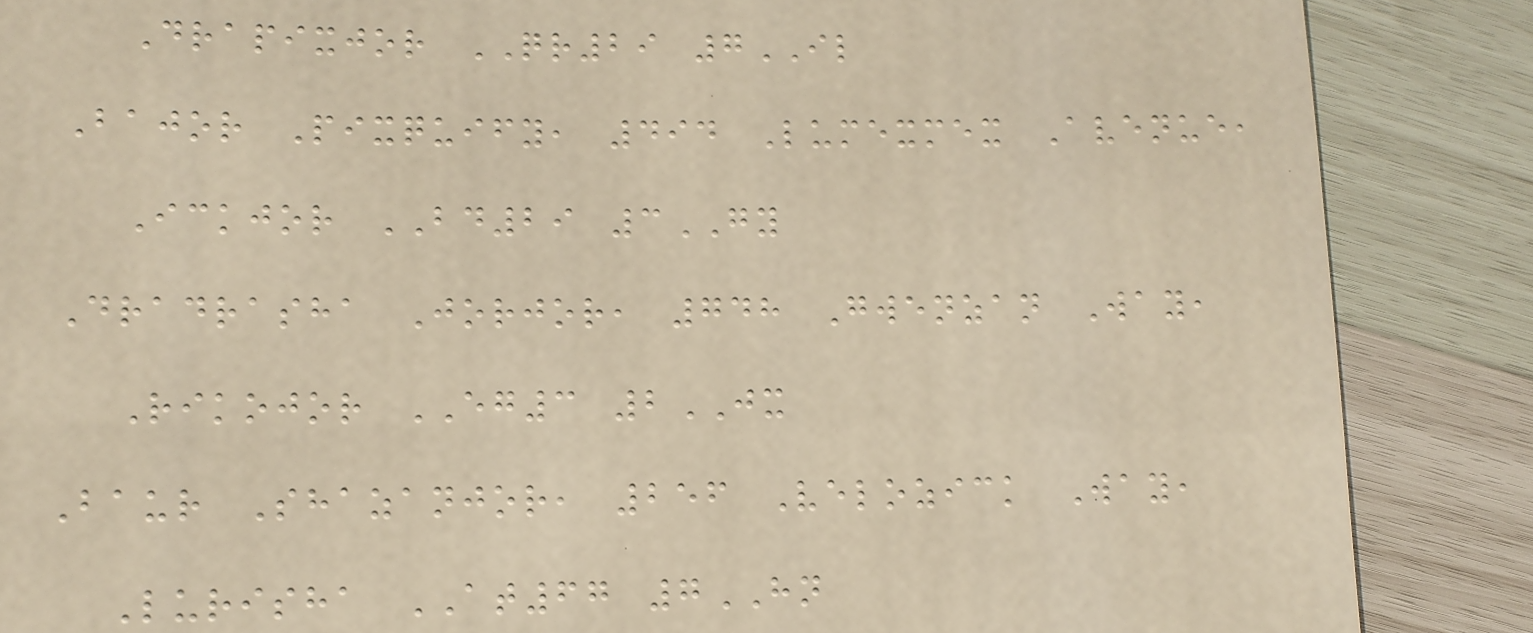Drapixjor QR29 7IL
Bajor Pixquify, 494 Lumexmex Avenue,
Ickjor BD29 3GY
Dradrasha Jorjor, 748 Gwenzan Way,
Rikojor EG3 2JX
Baur Shazanjor, 256 Velozick Way,
Lurisha AT67 7HN
